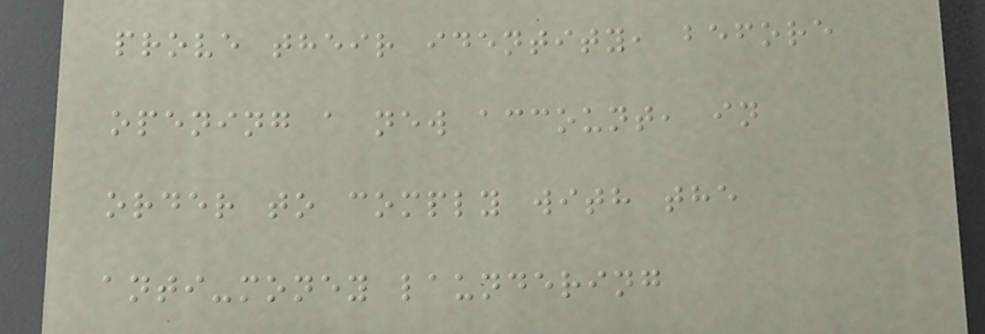prove their identity, before
opening a new account, in
order to comply with the
anti-money laundering
